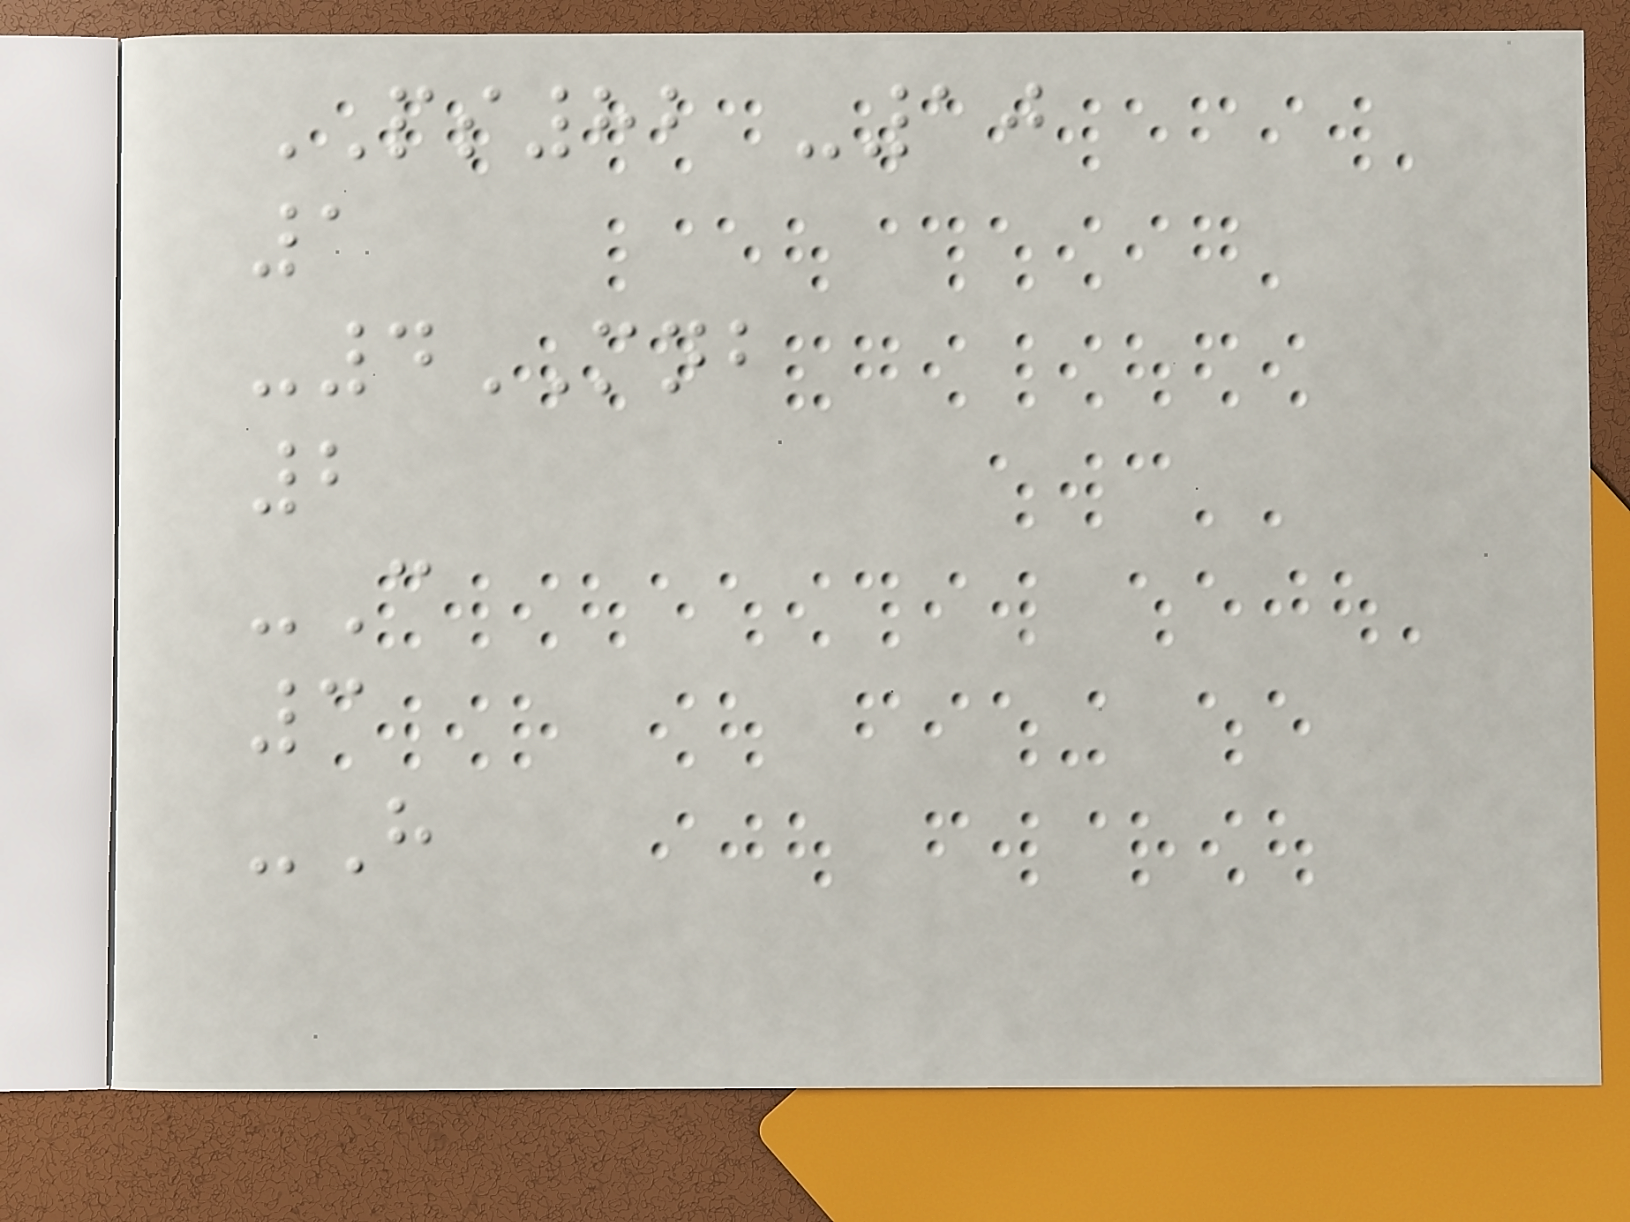PS82 -10
1
-4MNB
2
-C
3
-H
